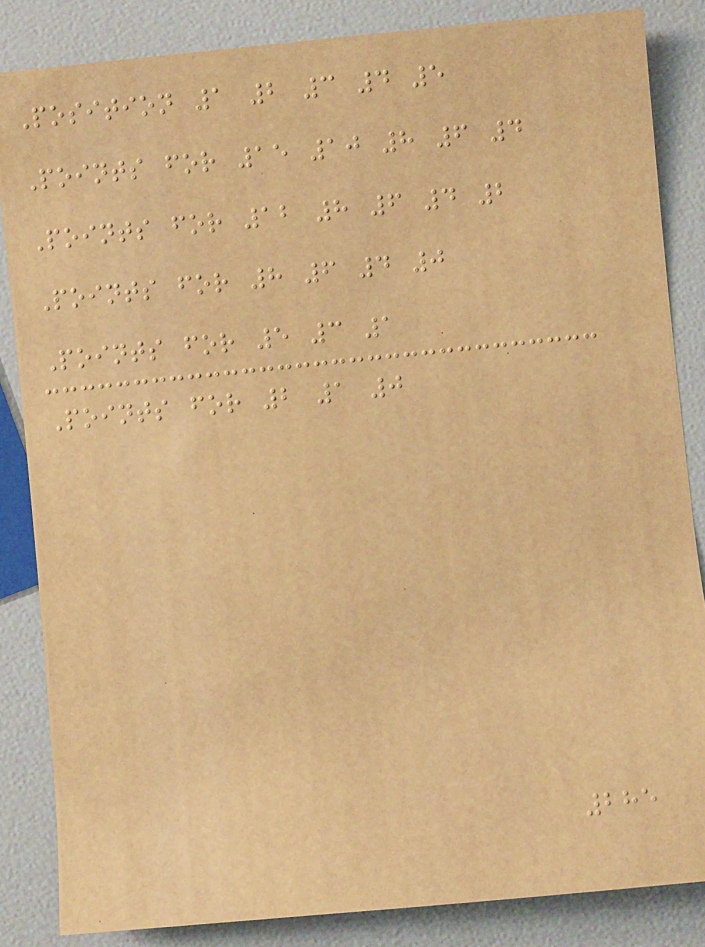Position 1 2 3 4 5
Points for 15 10 8 6 4
Points for 12 8 6 4 2
Points for 8 6 4 0
Points for 5 3 1
Points for 2 1 0
285
